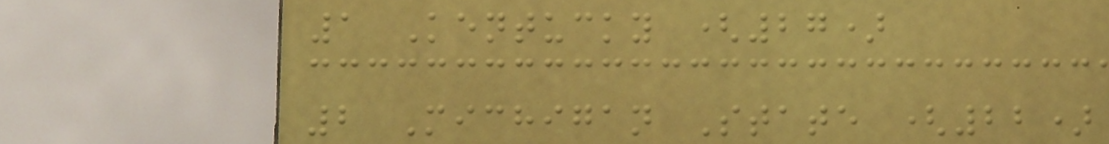1 Kentucky (27)
2 Michigan State (22)
